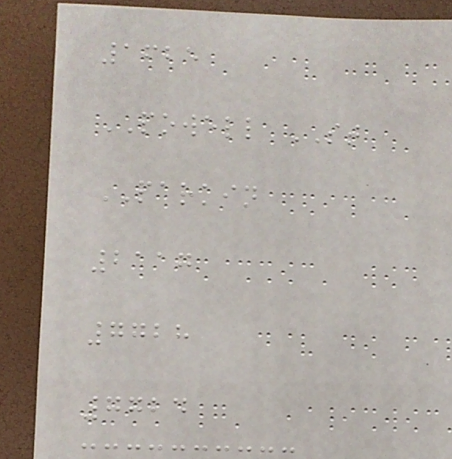1625
POWELL ST
PARKIN
2117
7728
7724
